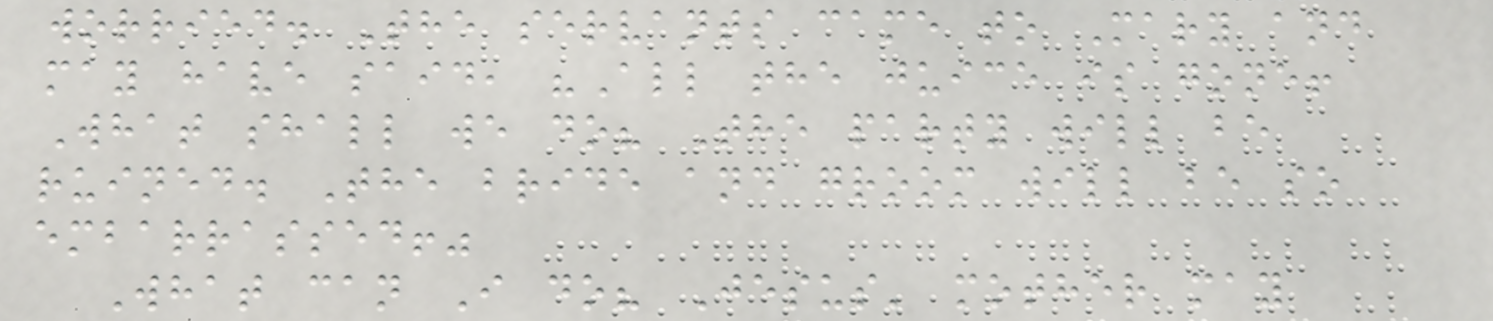worried. The servants came to Mary and
may have said, "All the juice is gone!
What shall we do? The party will be
ruined. The bride and groom will be so
embarrassed!"
What can I do? Jesus' mother may
